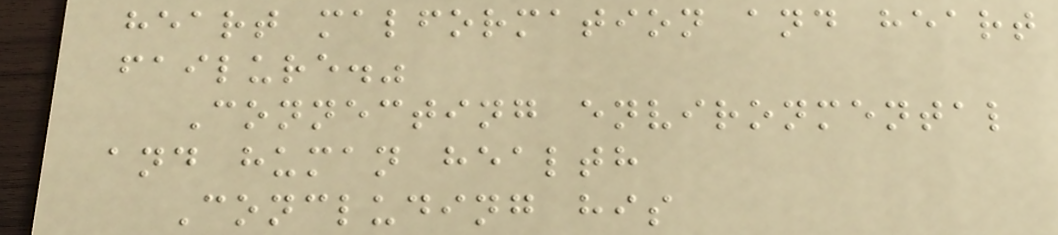heart malformation and heart
failure."
Connecting environmental
and human health
Concluding his
